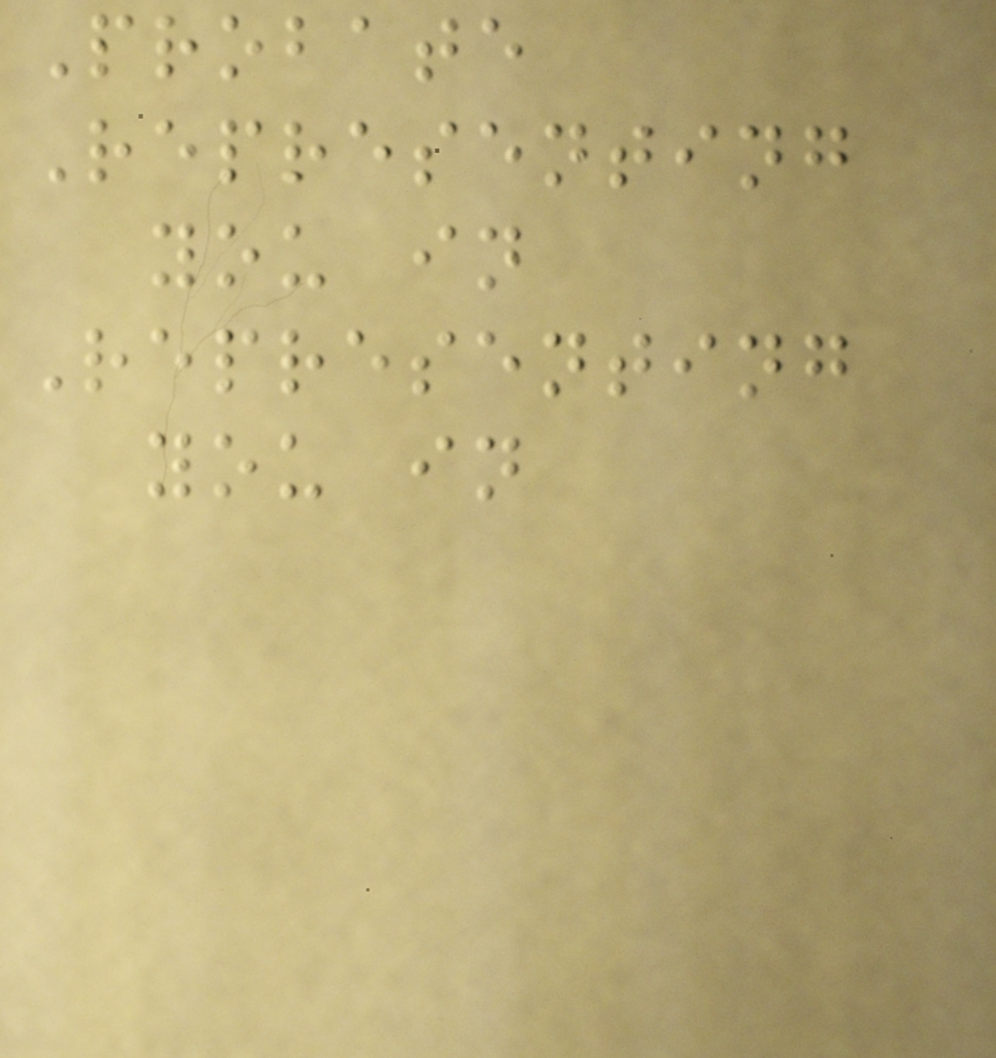Probate
Representing
you in
Representing
you in
